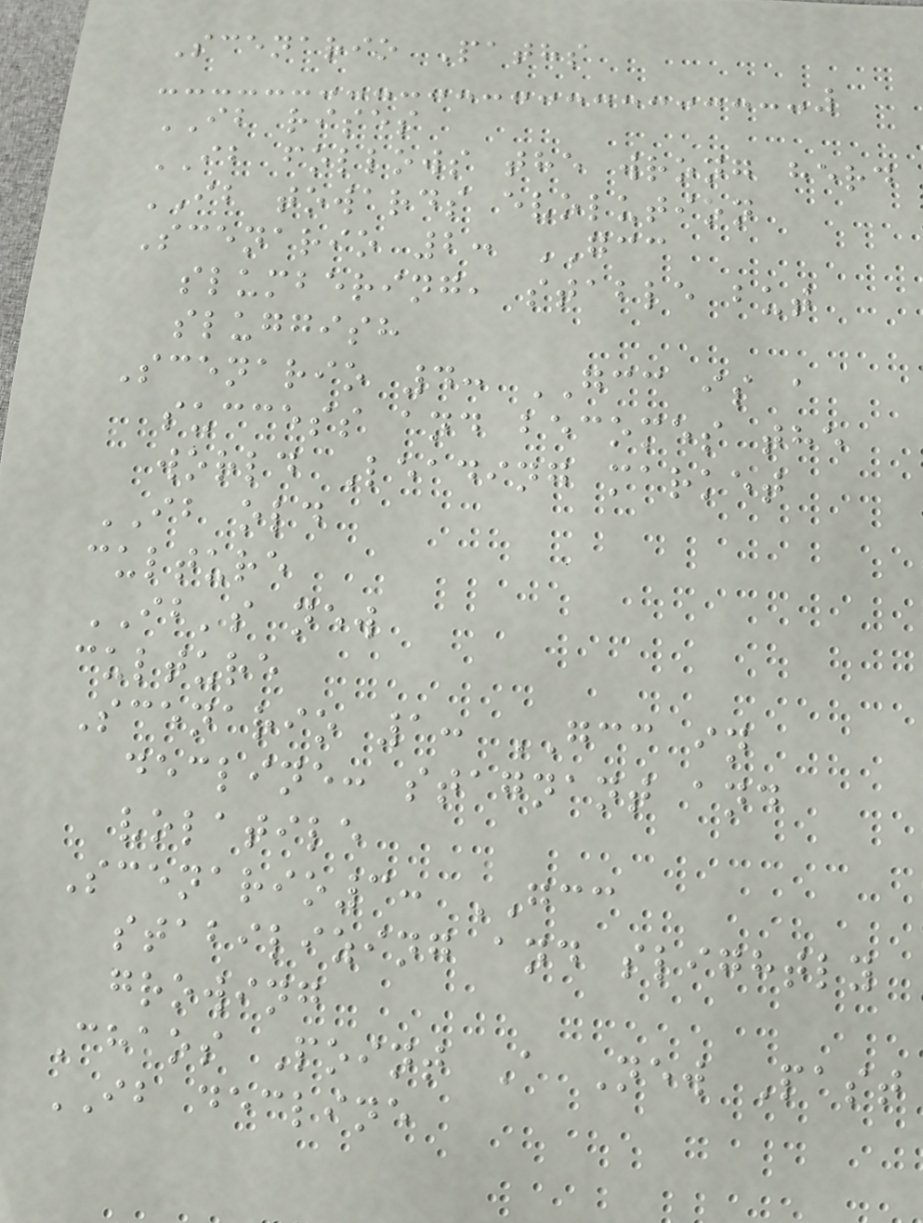Scenario Paths
IB rises
IB follows the wrong herd
IB towards evolution
Scenario 2: GCC
slumbering, stable but
sluggish
Scenario 4: GCC is a
success and becomes the
world Leading market
IB old
culture
IB's new
culture
Scenario 1: GCC in
decline: stagnant and
volatile
Scenario3: GCC
stabilizing and slightly
growing
Chaos Point A New Past
IB decline
